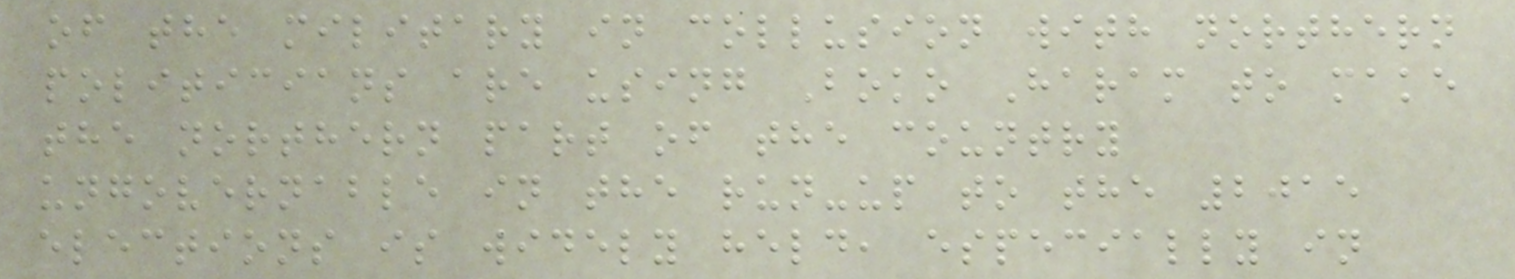of the military in collusion with northern
politicians are using Boko Haram to make
the northern part of the country
ungovernable in the run-up to the 2015
elections is widely held, especially in
